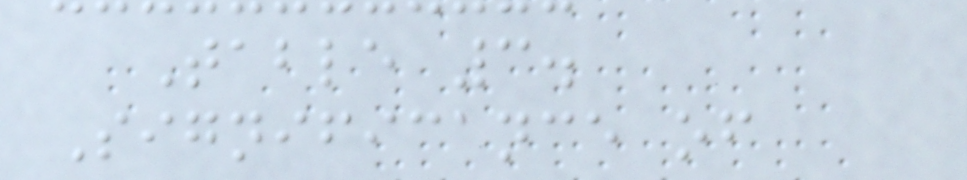Table 3.
Significance of
